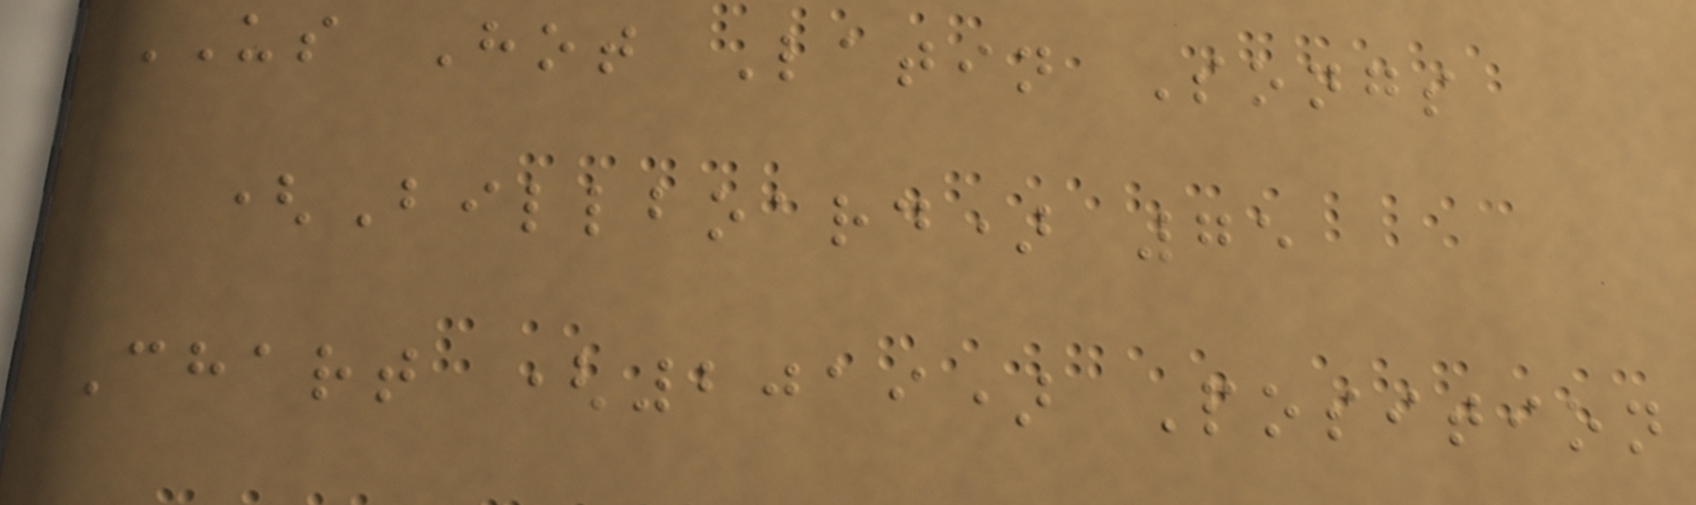US Hot Latin Songs
(Billboard) 75
Chart (2019) Position
